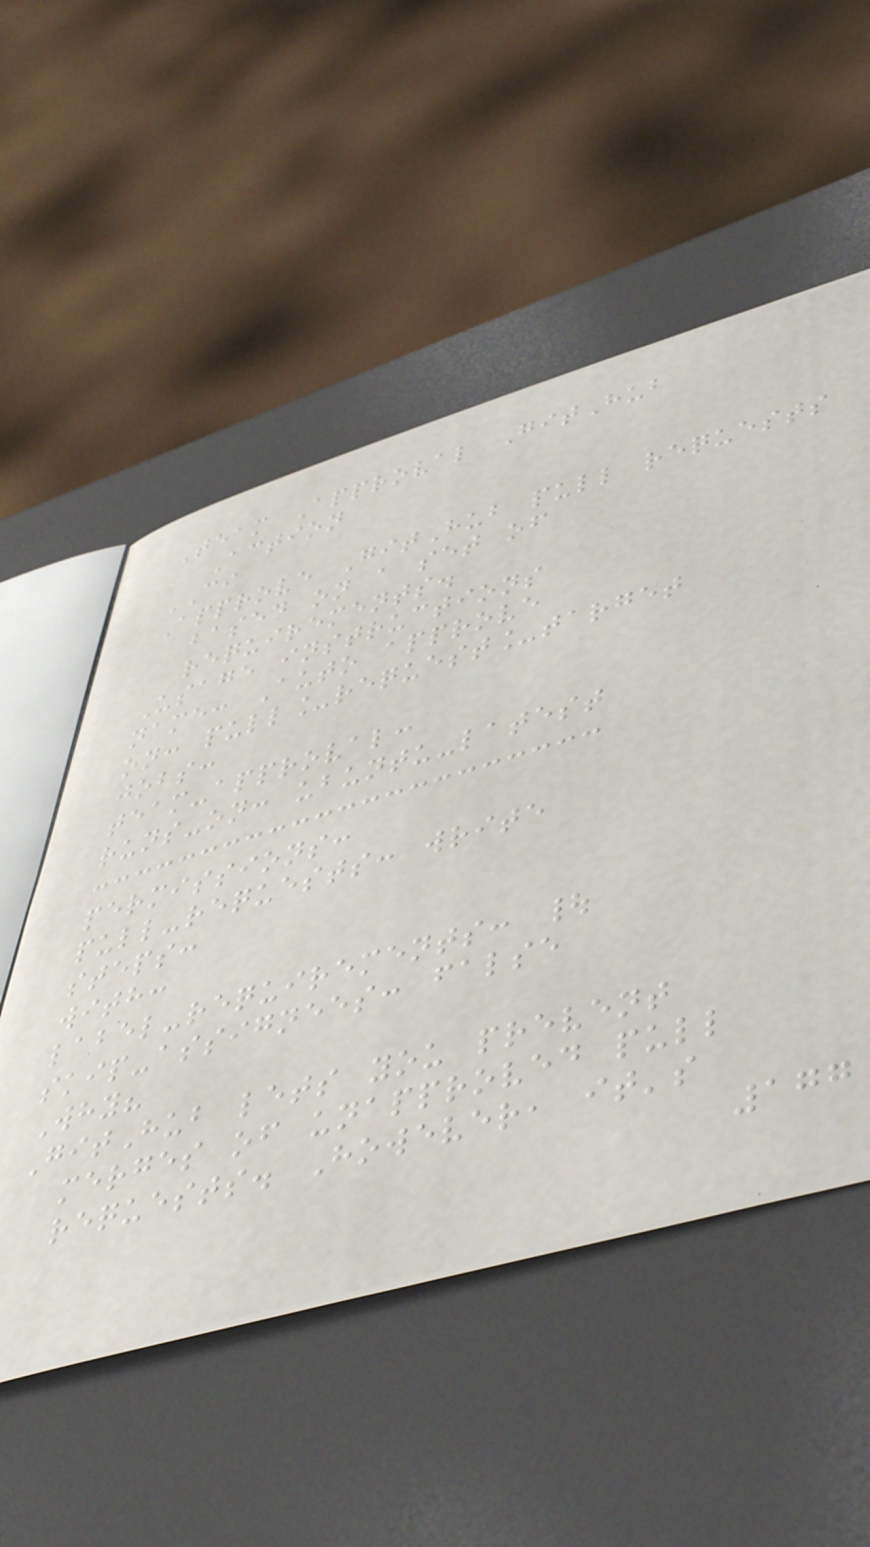Team Approval GitHub
Action
CI
Approve GitHub pull requests
based on a set of
requirements.
Usage instructions
name: Auto approve
on: pull_request_target
jobs:
team-approval:
runs-on: ubuntu-latest
permissions:
pull-requests: write
steps:
with:
label-requirements: |
skip-assignees: false
Why?
GitHub lets you prevent
merges of unapproved pull
requests. However, it's
177
